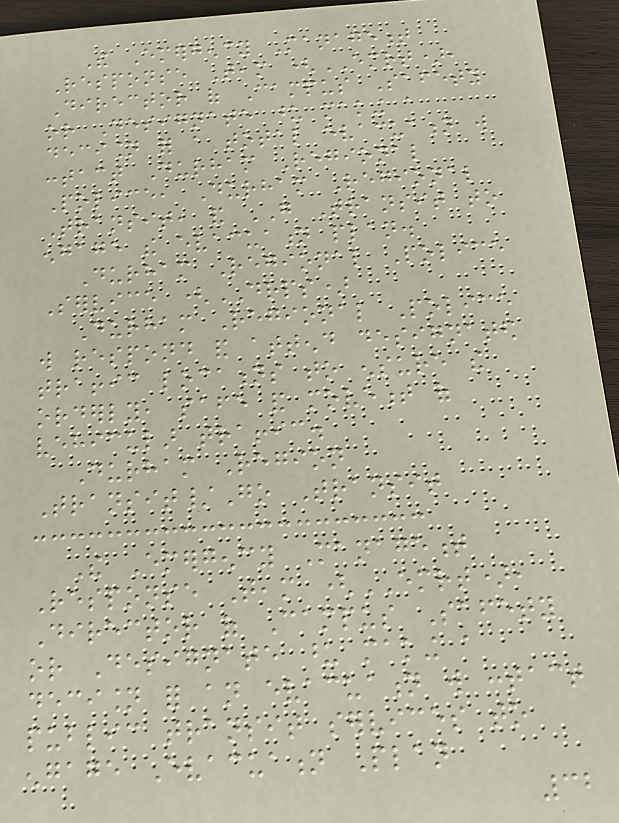The Emergency Management
Response Team (EMRT),
Director of Campus Safety
or Designate upon making a
decision for a total evacuation will
contact Durham Regional
Police, Durham Regional
Transit, and GO Transit to
engage the evacuation plan.
Durham Regional Police
Service (DRPS)
Durham Regional Police
will respond and attend designated
traffic locations to ensure the
orderly, safe and movement of
vehicular traffic.
Durham Region
Transit/Go Transit
The Emergency Management
Response Team (EMRT),
Director of Campus Safety
or Designate upon making a
decision for an evacuation will contact
public transit services to
engage Evacuation Plan
32
